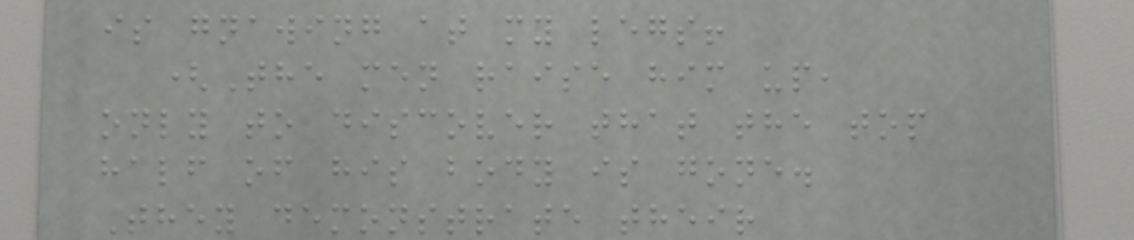is gnawing at my legs!
(The men raise him up,
only to discover that the top
half of his body is gone.
They demonstrate their
